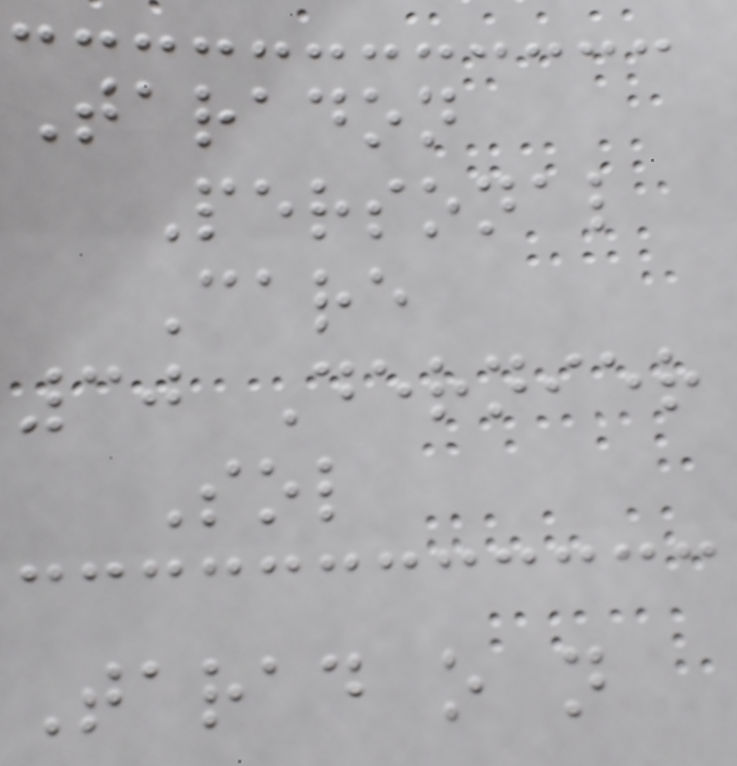Taradon
Personal
Care
30 Dernier
Sol
Tarad o n
